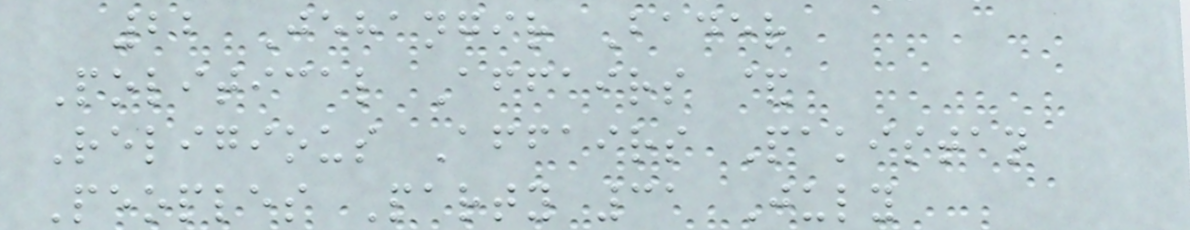22 Jehangir Bader
Political Affairs &
Religious Affairs Pakistan
Peoples Party 31 July
